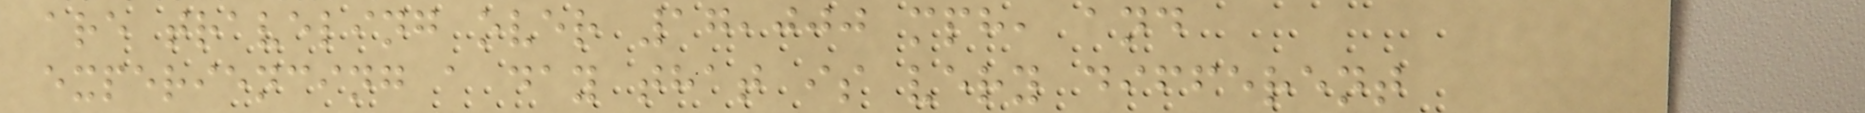are traveling over 17,000 mph, and
experiencing a day that is very different
